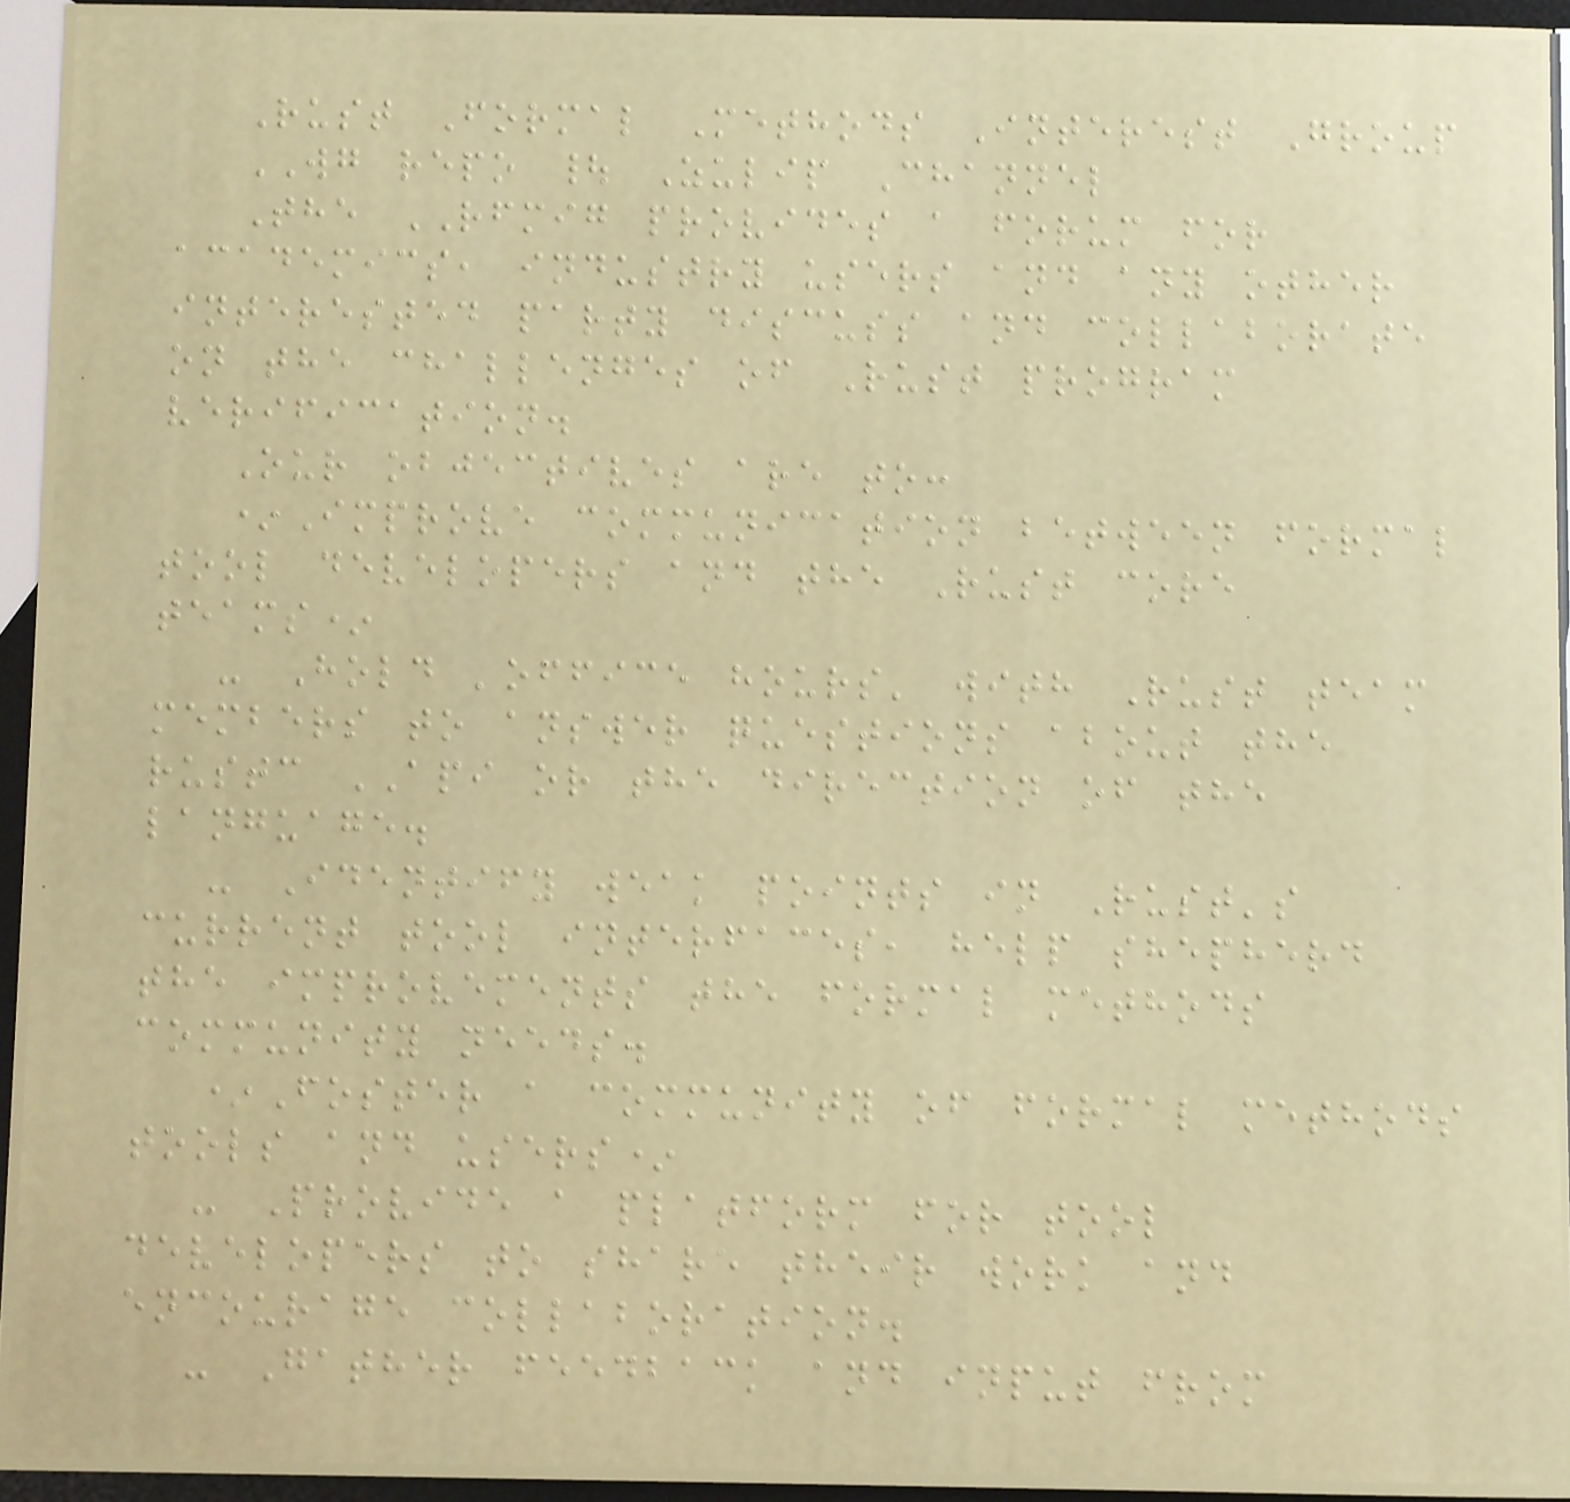Rust Formal Methods Interest Group
WG repo | Zulip Channel
The RFMIG provides a forum for
academics, industry users and any other
interested party discuss and collaborate
on the challenges of Rust program
verification.
Our objectives are to:
*Improve communication between formal
tool developers and the Rust core
teams*
- Hold 'office hours' with Rust team
members to answer questions about the
rustc API or the direction of the
language.
- Identify weak points in Rust's
current tool interfaces, help shepherd
the improvements the formal methods
community needs.
*Foster a community of formal methods
tools and users*
- Provide a platform for tool
developers to share their work and
encourage collaboration.
- Gather feedback and input from
